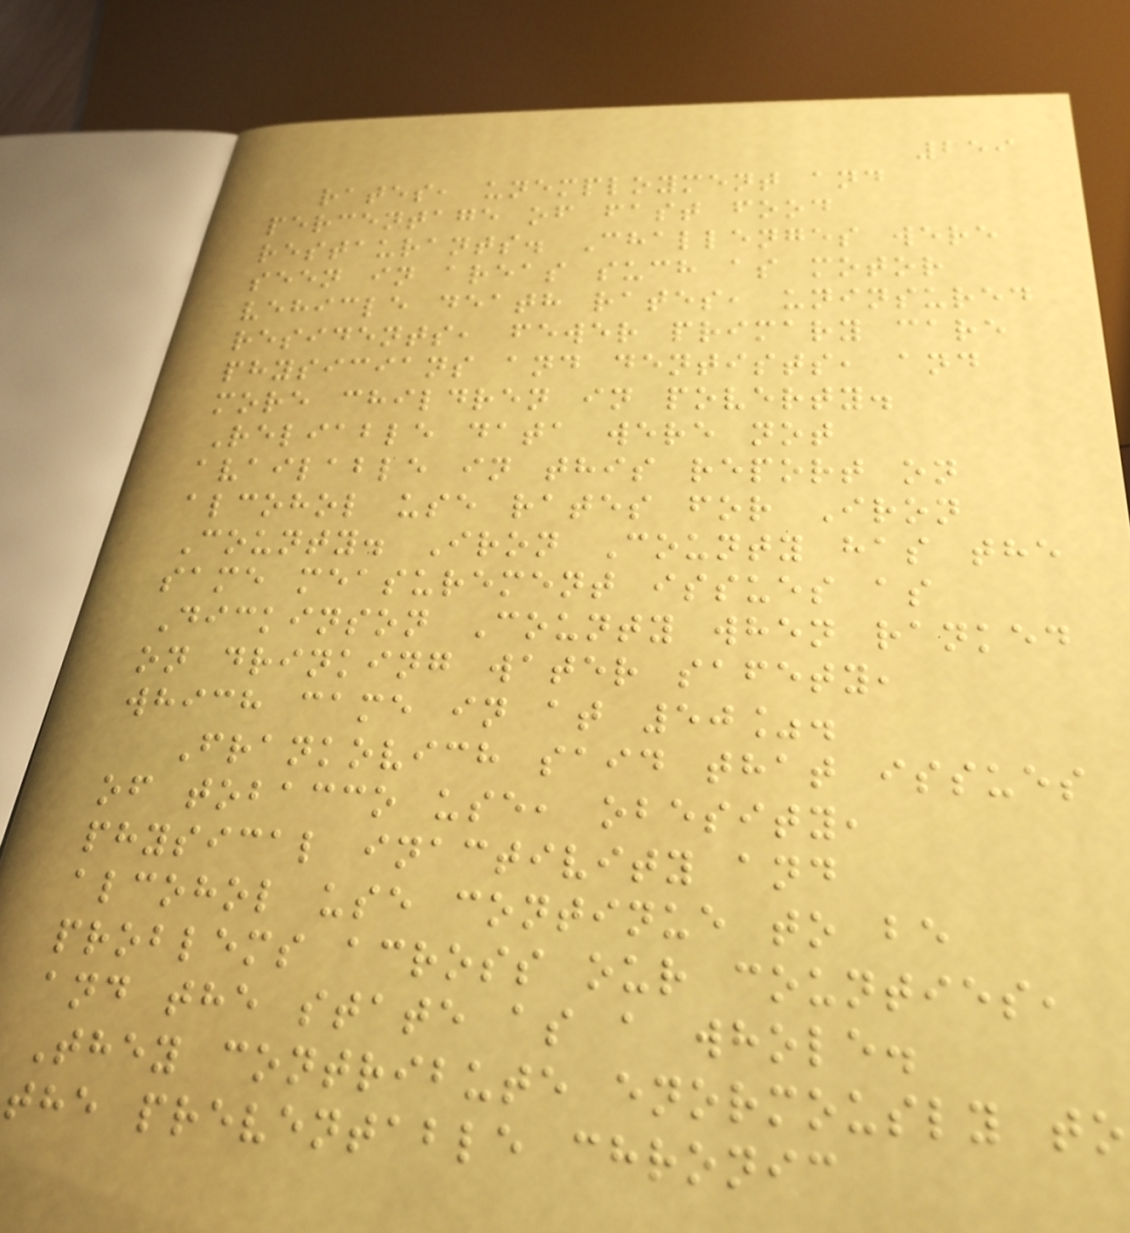259
rates, unemployment and
percentage of fast food
restaurants. Challenges were
seen in areas such as motor
vehicle death rates, uninsured
residents, fewer primary care
physicians and dentists, and
more children in poverty.
Reliable data were not
available in this report on
alcohol use rates for Iron
County. Iron County has the
same measurement issues as
Dickinson County when ranked
on drinking water safety,
which came in at 50%.
Frankovich said that issues
of tobacco use, obesity,
physical inactivity and
alcohol use continue to be
problems across our counties,
and the state as a whole.
They contribute enormously to
the preventable chronic
